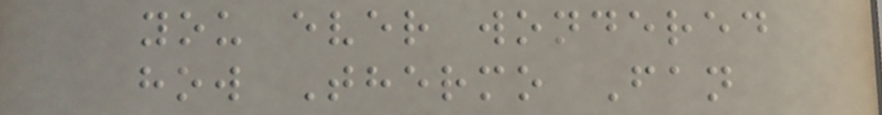you ever wondered
how Thermo Fan
